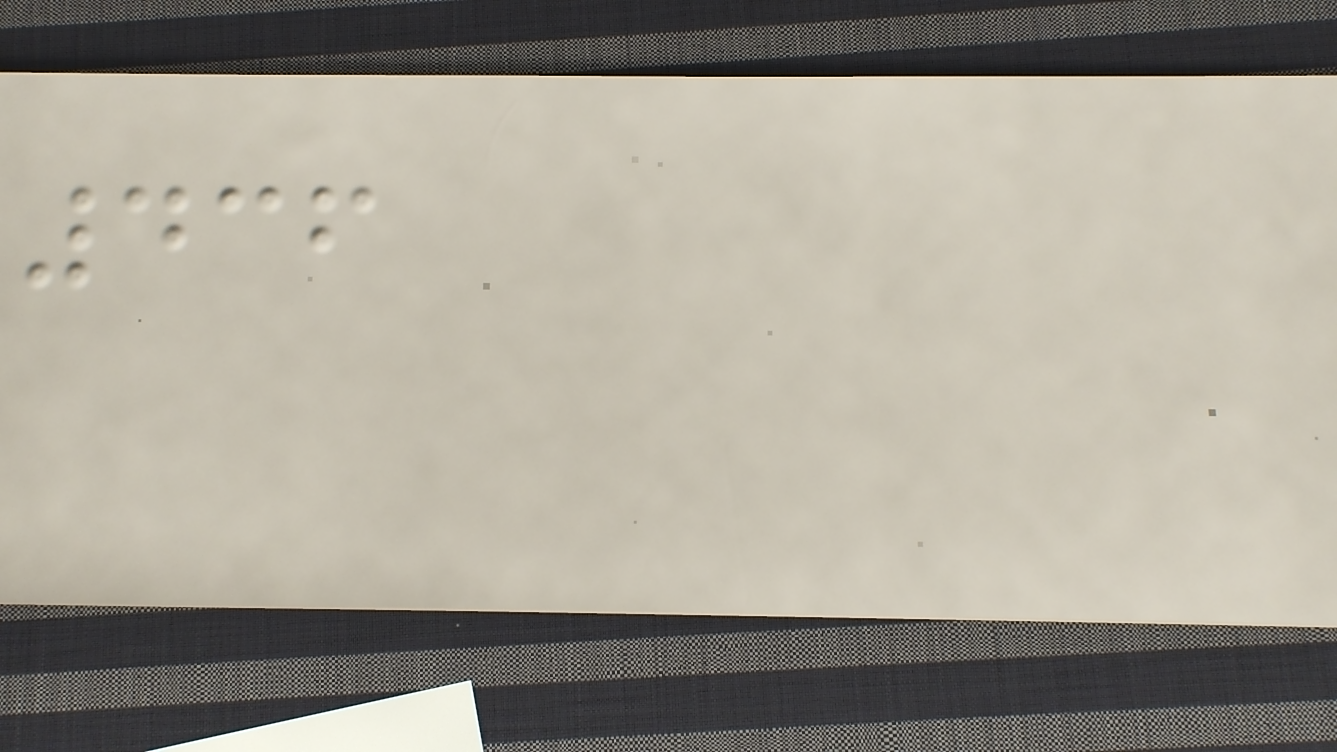436
